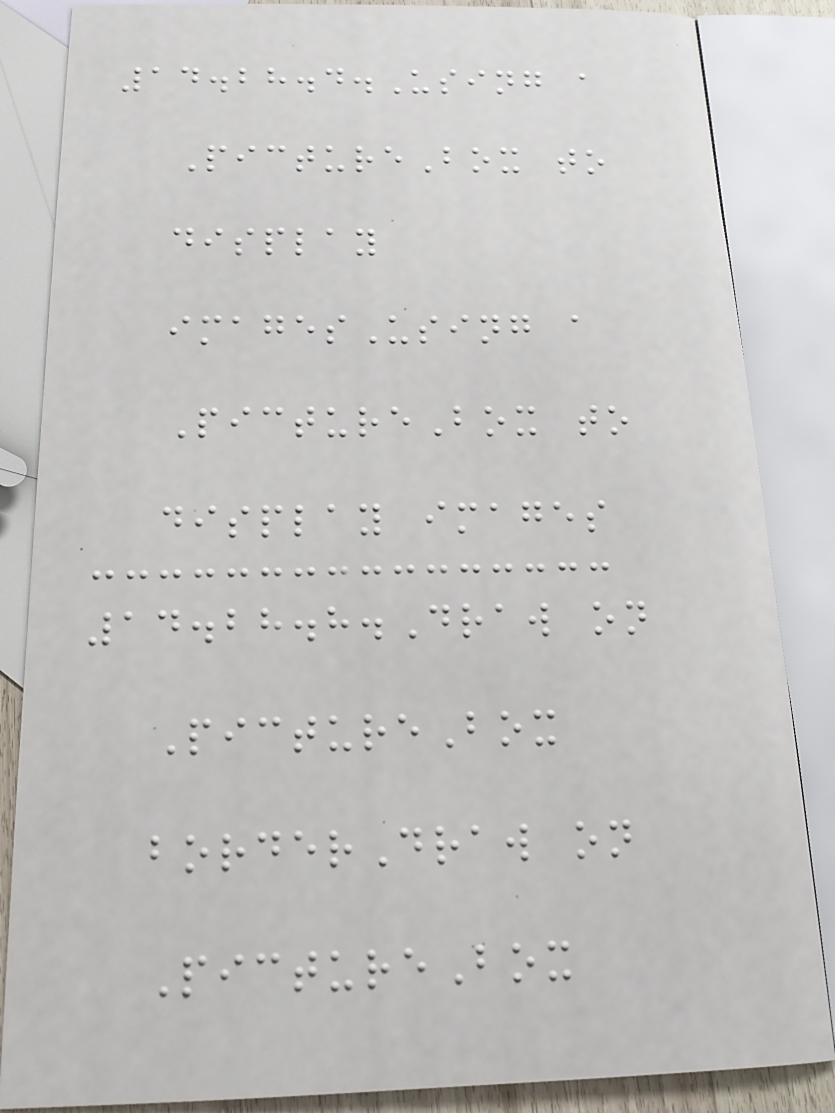14.28.4.Using a
PictureBox to
display
imagesUsing a
PictureBox to
display images
14.28.8.Draw on
PictureBox
borderDraw on
PictureBox
